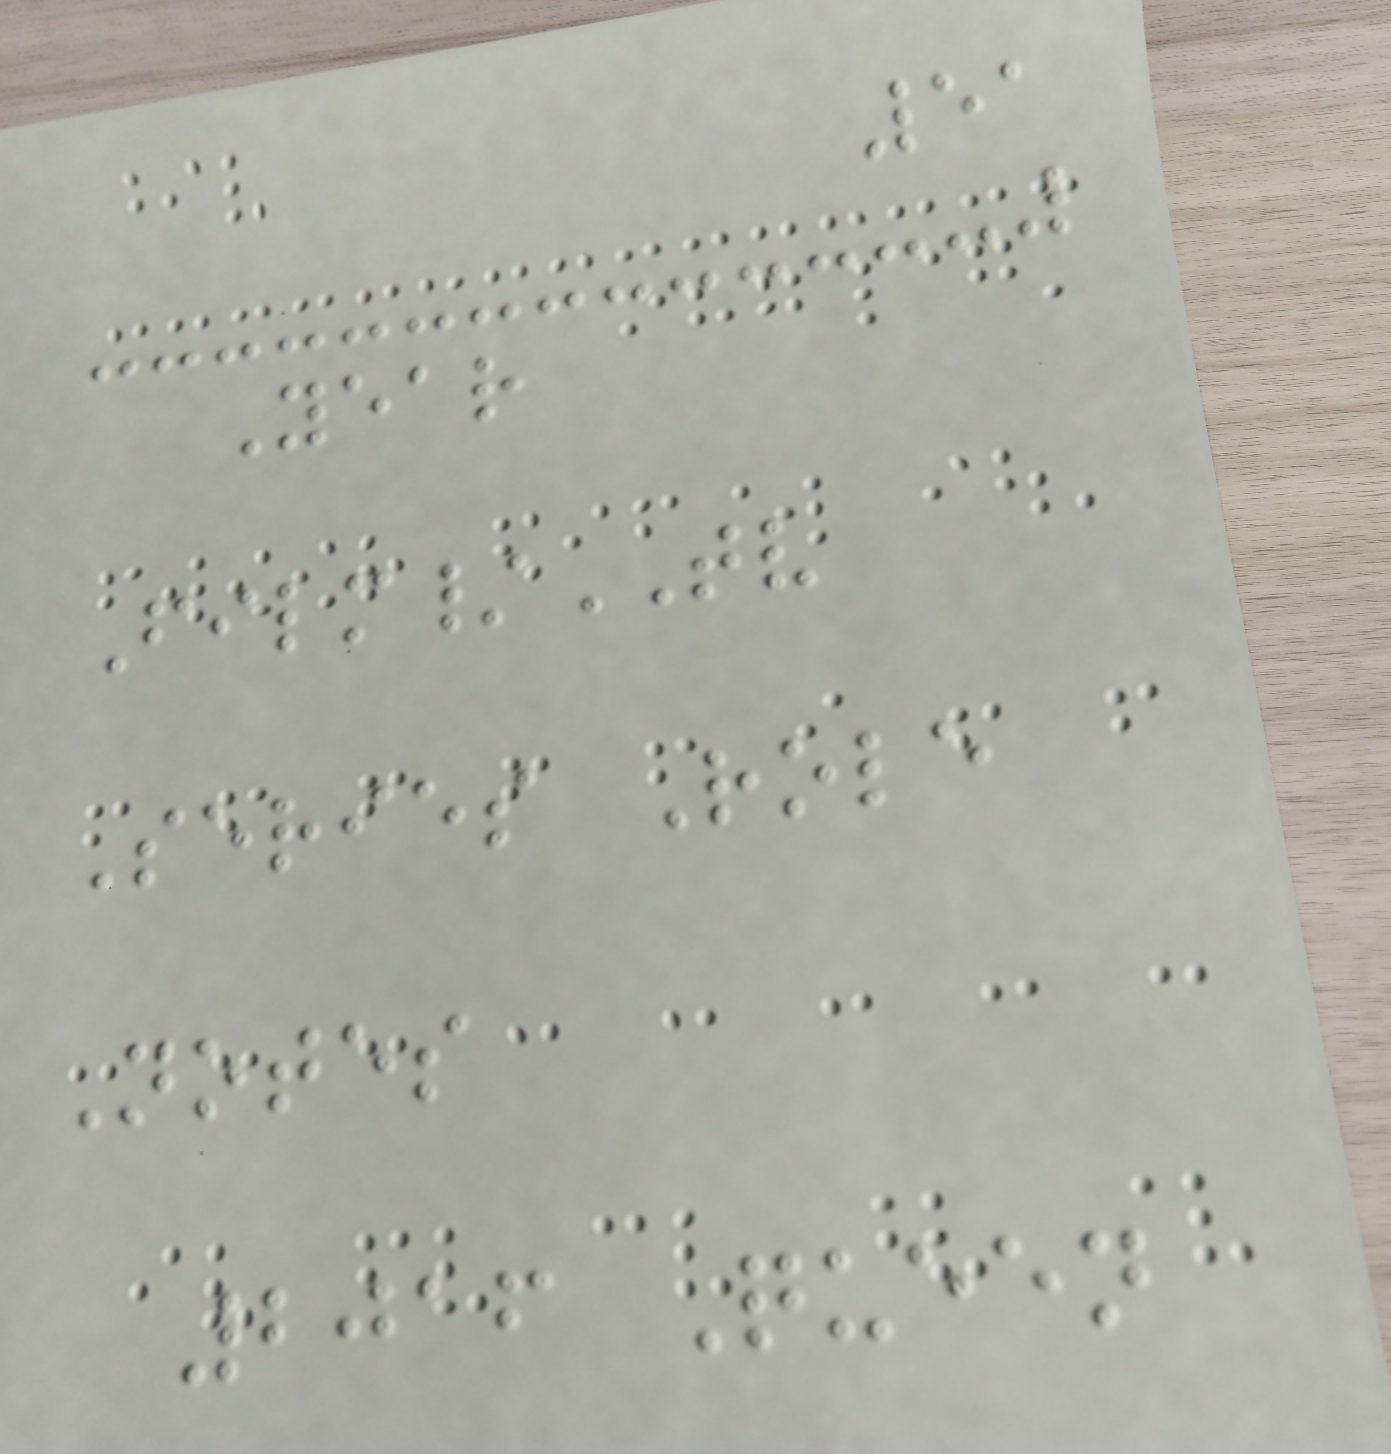51
Year
Film/TV
Series Role
Notes
2016 Queen
